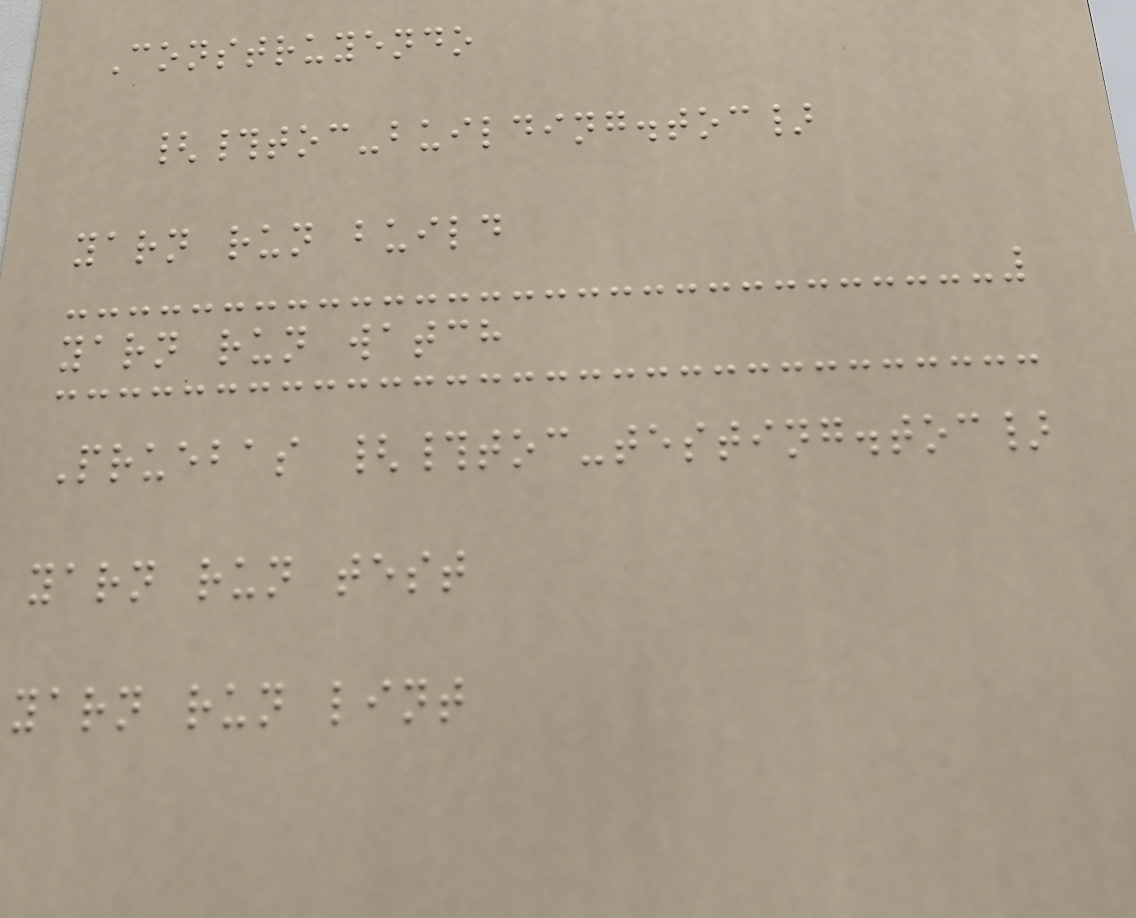Construyendo
{#toc-building.toc}
yarn run build
yarn run watch
Pruebas {#toc-testing.toc}
yarn run test
yarn run lint
